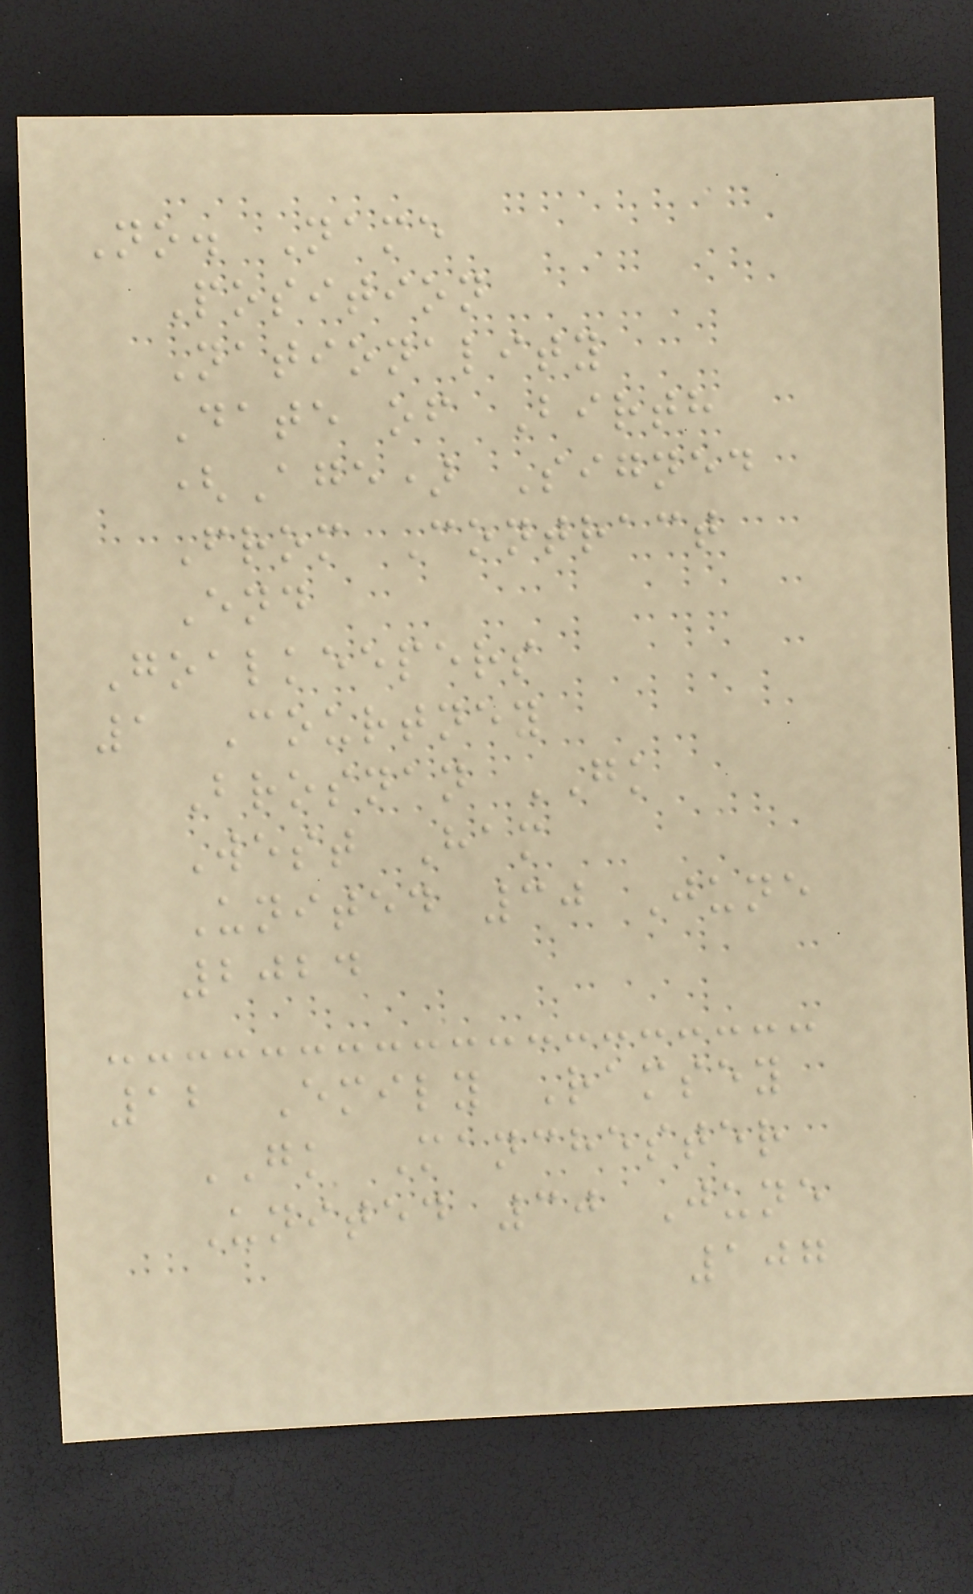No. Name
Position
Nationality
Date of Birth
(Age) Signed
From Contract
End
Goalkeepers
1 Courtney
Brosnan GK
West Ham
United 30 June
2024
12 Emily Ramsey
GK Manchester
United 30 June
107
